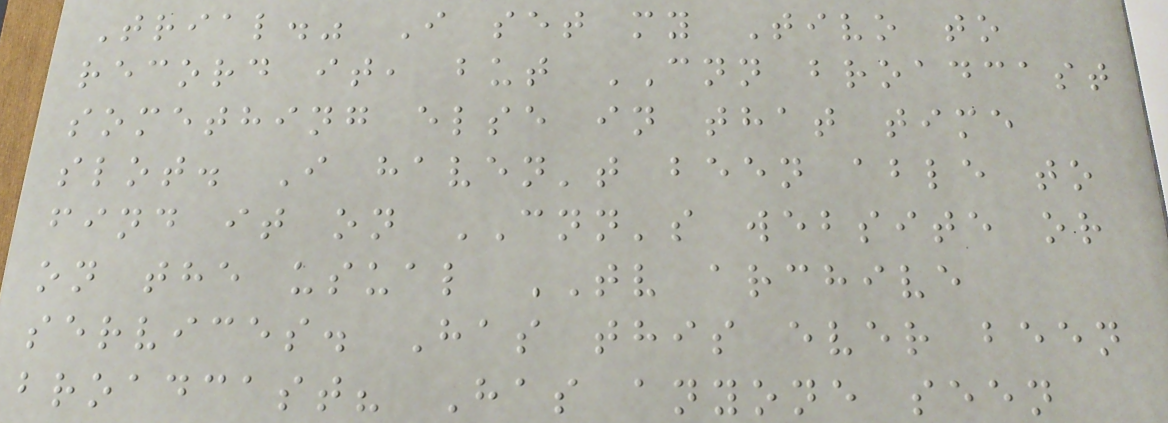Trial." I set my Tivo to
record it, but CNN broadcast
something else in that time
slot. I haven't been able to
find it on CNN's website or
on the usual TV archive
services. Has this ever been
broadcast? Has anyone seen
